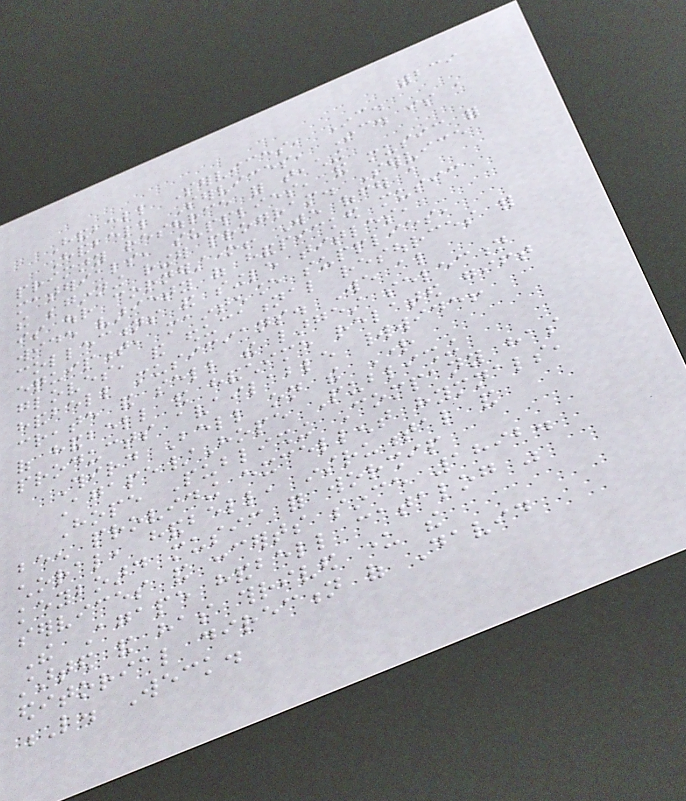239
Handbell Services, Inc.
Handbell Services, Inc. is a
primary resource for teaching
materials, supplies, and music for
the beginning ringer program. Service
is our cornerstone! We offer a
wide variety of handpicked music
collections and single titles,
equipment, maintenance supplies,
gloves, and educational resources for
handbell musicians. We also
create and sell the largest selection
of handbell and handchime related gift
products available worldwide!
Third Bell on the Right
Agape/Hope Publishing
Hope Publishing Company has
been providing excellent hymnals,
choral, handbell, instrumental and
keyboard music for worship
services and concerts since 1892.
The Agape handbell catalog was
started and has thrived under the
editorial direction of David
L. Weck.
